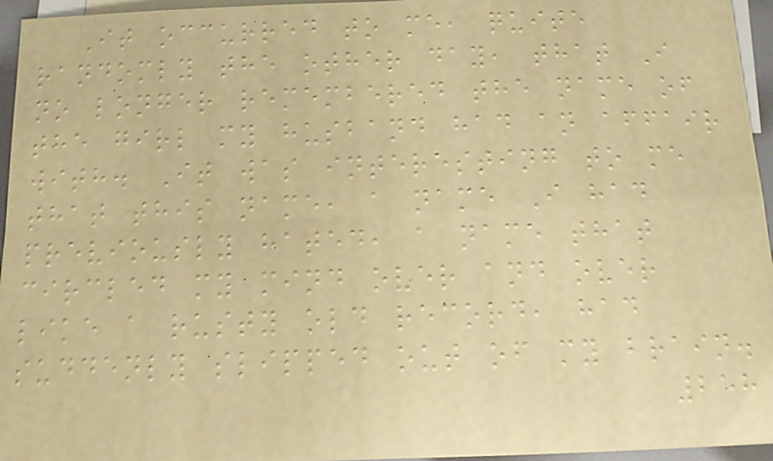It occurred to me, quite
randomly the other day, that I
no longer remembered the name of
the girl my husband had an affair
with. It was interesting to me
that this name, a name I had
previously hated, a name that
circled my mind over and over
like a rusty old record, had
suddenly slipped out of my brain.
258
